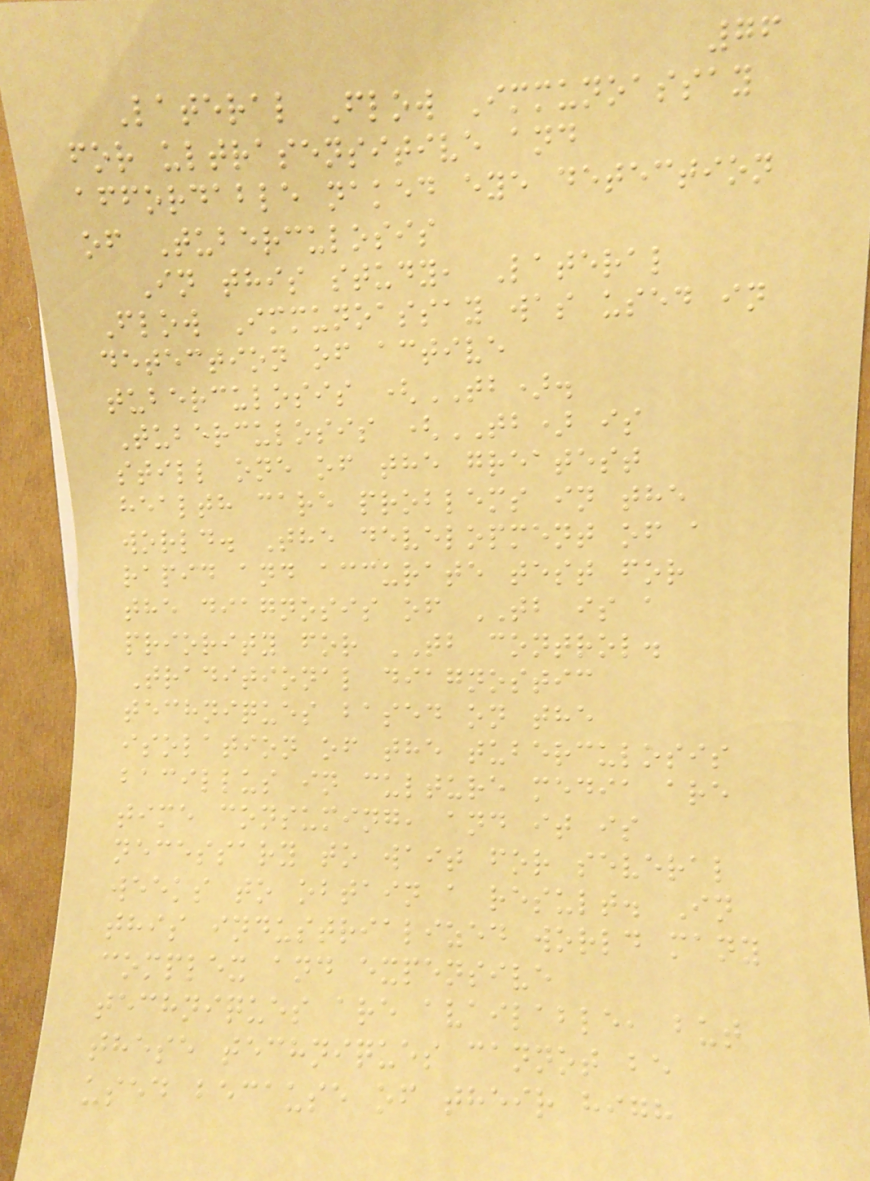76
Lateral Flow Immunoassay
for ultrasensitive and
affordable naked eye detection
of Tuberculosis
In this study, Lateral
Flow Immunoassay was used in
detection of active
tuberculosis (TB).
Tuberculosis (TB) is
still one of the greatest
health care problems in the
world. The development of a
rapid and accurate test for
the diagnosis of TB is a
priority for TB control.
Traditional diagnostic
techniques based on the
isolation of the tuberculosis
bacillus in culture media are
time consuming, and it is
necessary to wait for several
weeks to obtain a result. In
this industrialized world many
complex and expensive
techniques are available, but
these techniques cannot be
used because of their high
